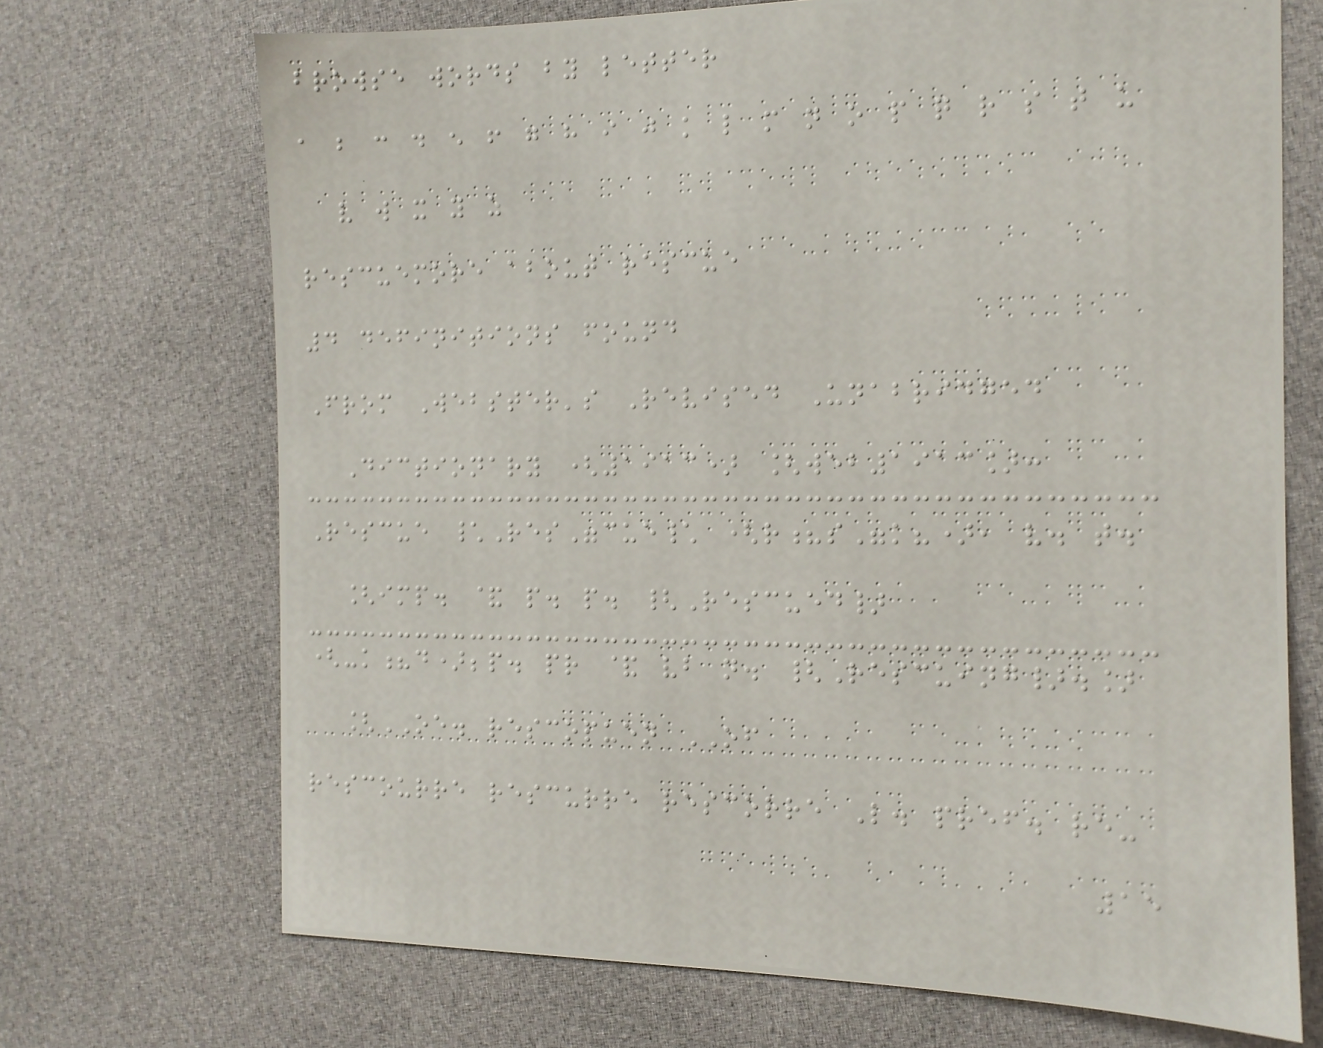browse words by letter
a b c d e f g h i j k l m n o p q r s t u
v w x y z
rescuemore about rescue
4 definitions found
From Webster's Revised Unabridged
Dictionary (1913) [web1913]:
Rescue \Res"cue\ (r?s"k?), v. t.
[imp. & p. p. {Rescued}
(-k?d);p. pr & vb n. {Rescuing}.]
[OE. rescopuen OF
rescourre rescurre rescorre L. pref. re-
15
